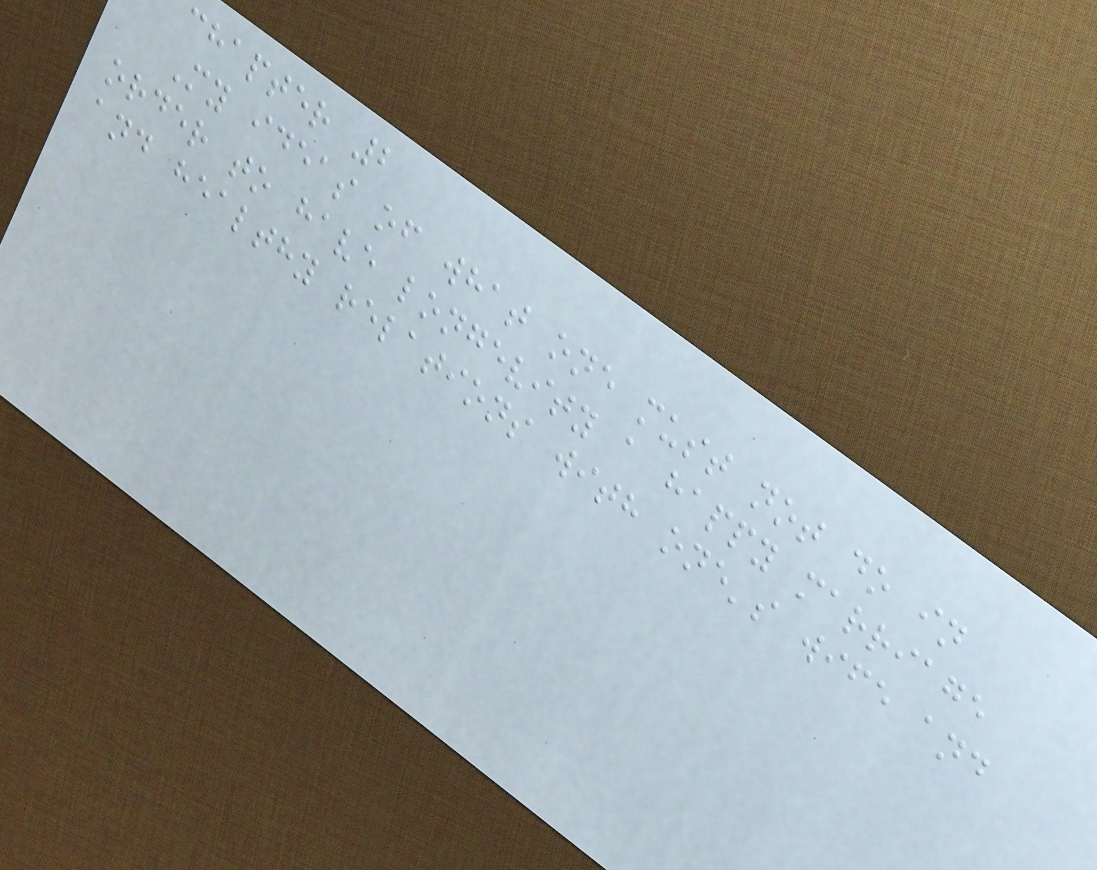chapter 2
My ideas of what one must not do in
order to have longevity a happy marriage
and healthy relations with one's wife and
